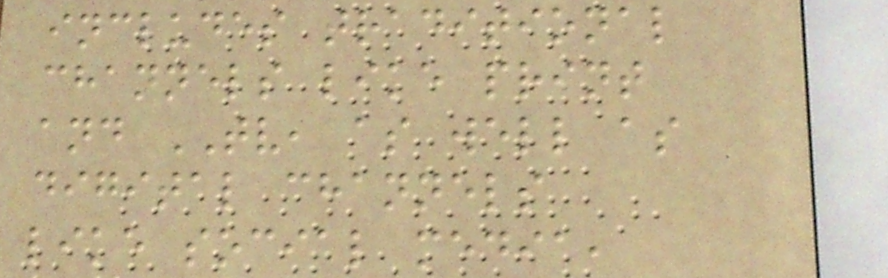includes traditional
channels like print
and TV, as well as
digital channels
like social media,
